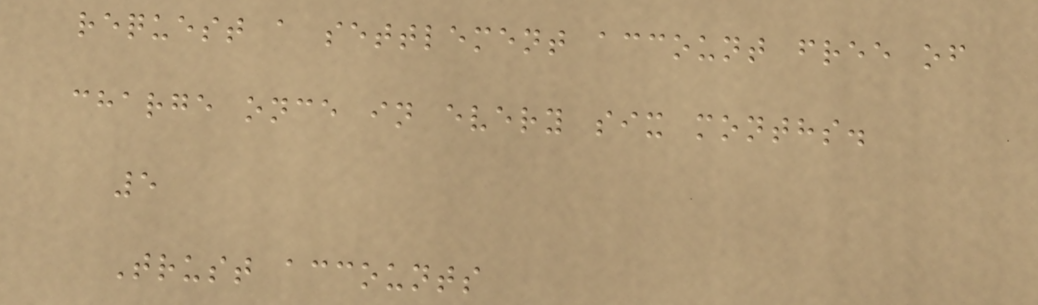request a settlement account free of
charge once in every six months.
5
Trust accounts
